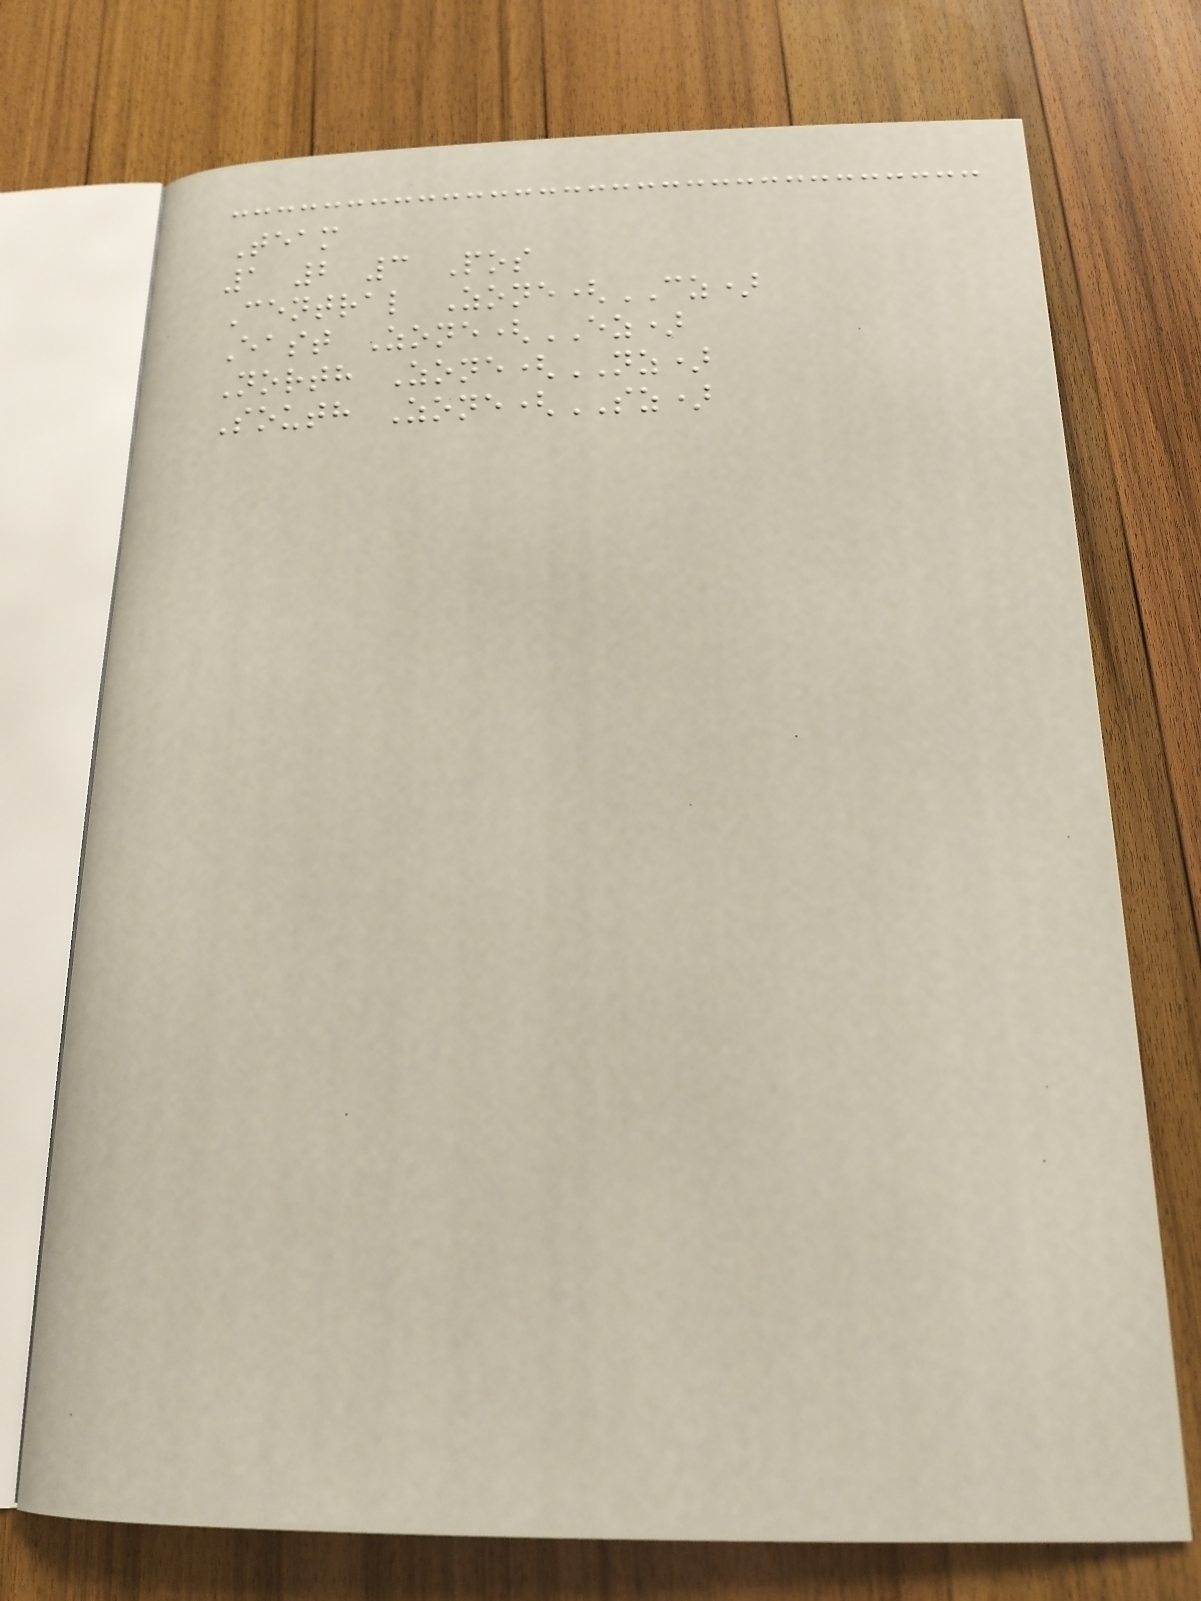Team
1 2 3 Pos
Central Zone(CZ)
East Zone(EZ)
North Zone(NZ)
South Zone(SZ)
